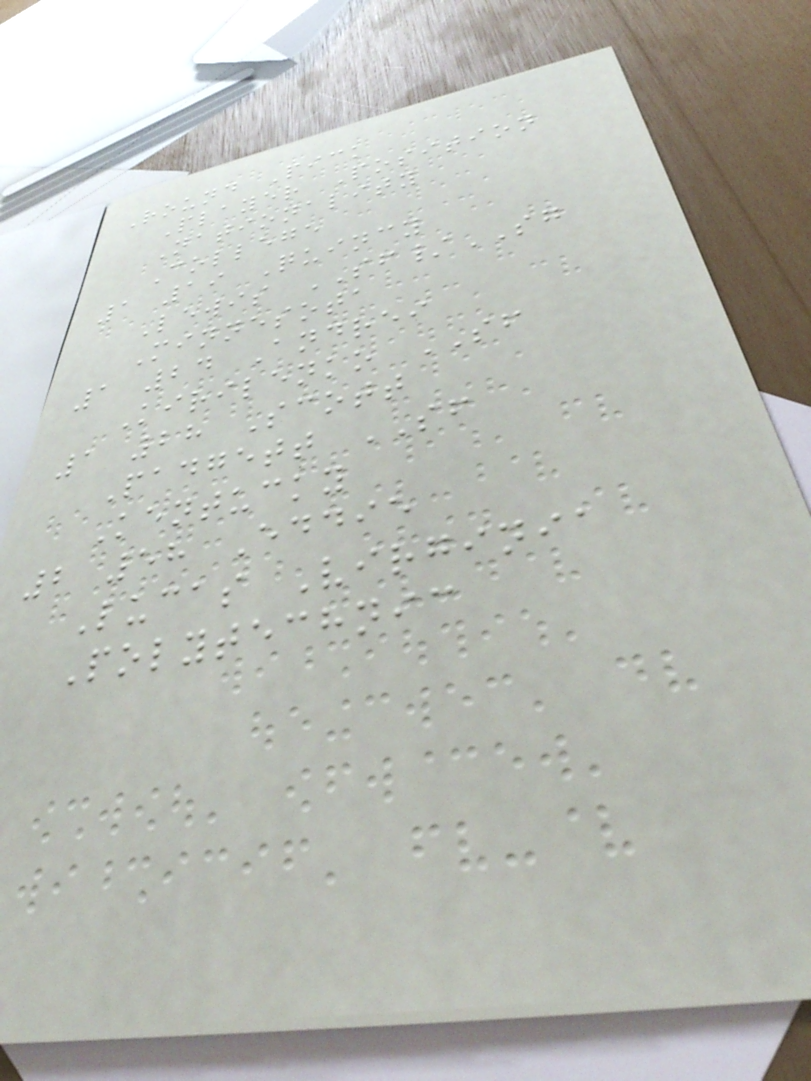Round Pick
Player Position
Nationality
College
1 19 Quincy
Lewis SF/SG
Minnesota
1 24 Andrei
Kirilenko SF
1 28 Scott
Padgett SF
Kentucky
2 58 Eddie
Lucas Virginia
Polytechnic
